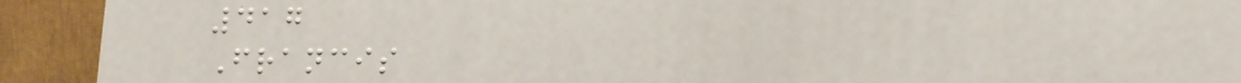417
Francis
